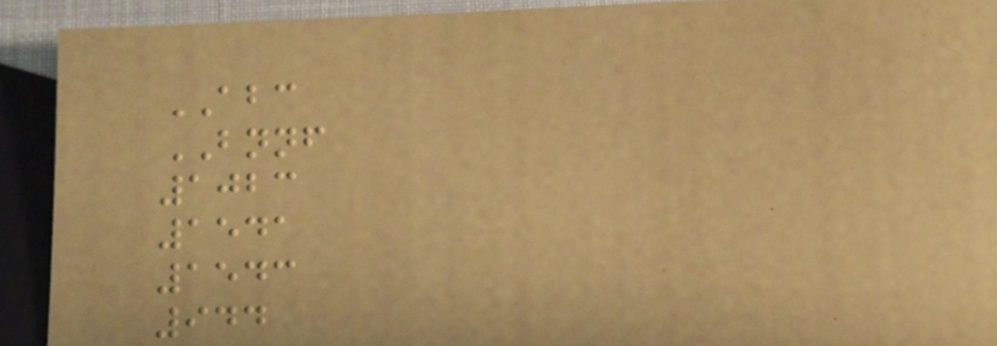ABC
BNNF
1023
1541
1543
944
